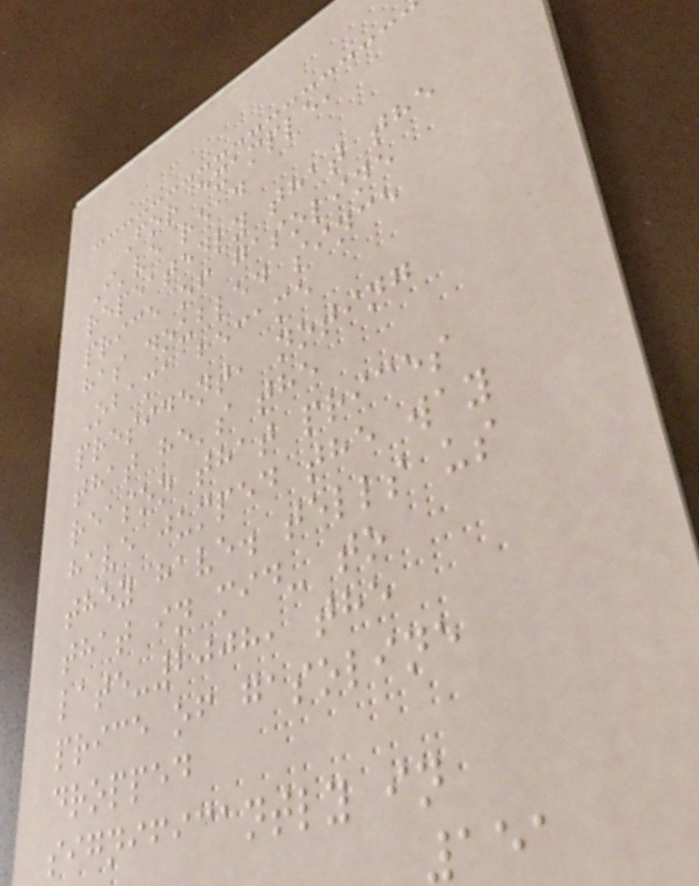For example,
I've read
repeatedly that the
price of gasoline
has doubled since
Obama became
president, noting
that he's the
reason that prices
have jumped the way
they have. tells us
that in mid- to
late-2008, the
price of gasoline
dropped
significantly in
151
